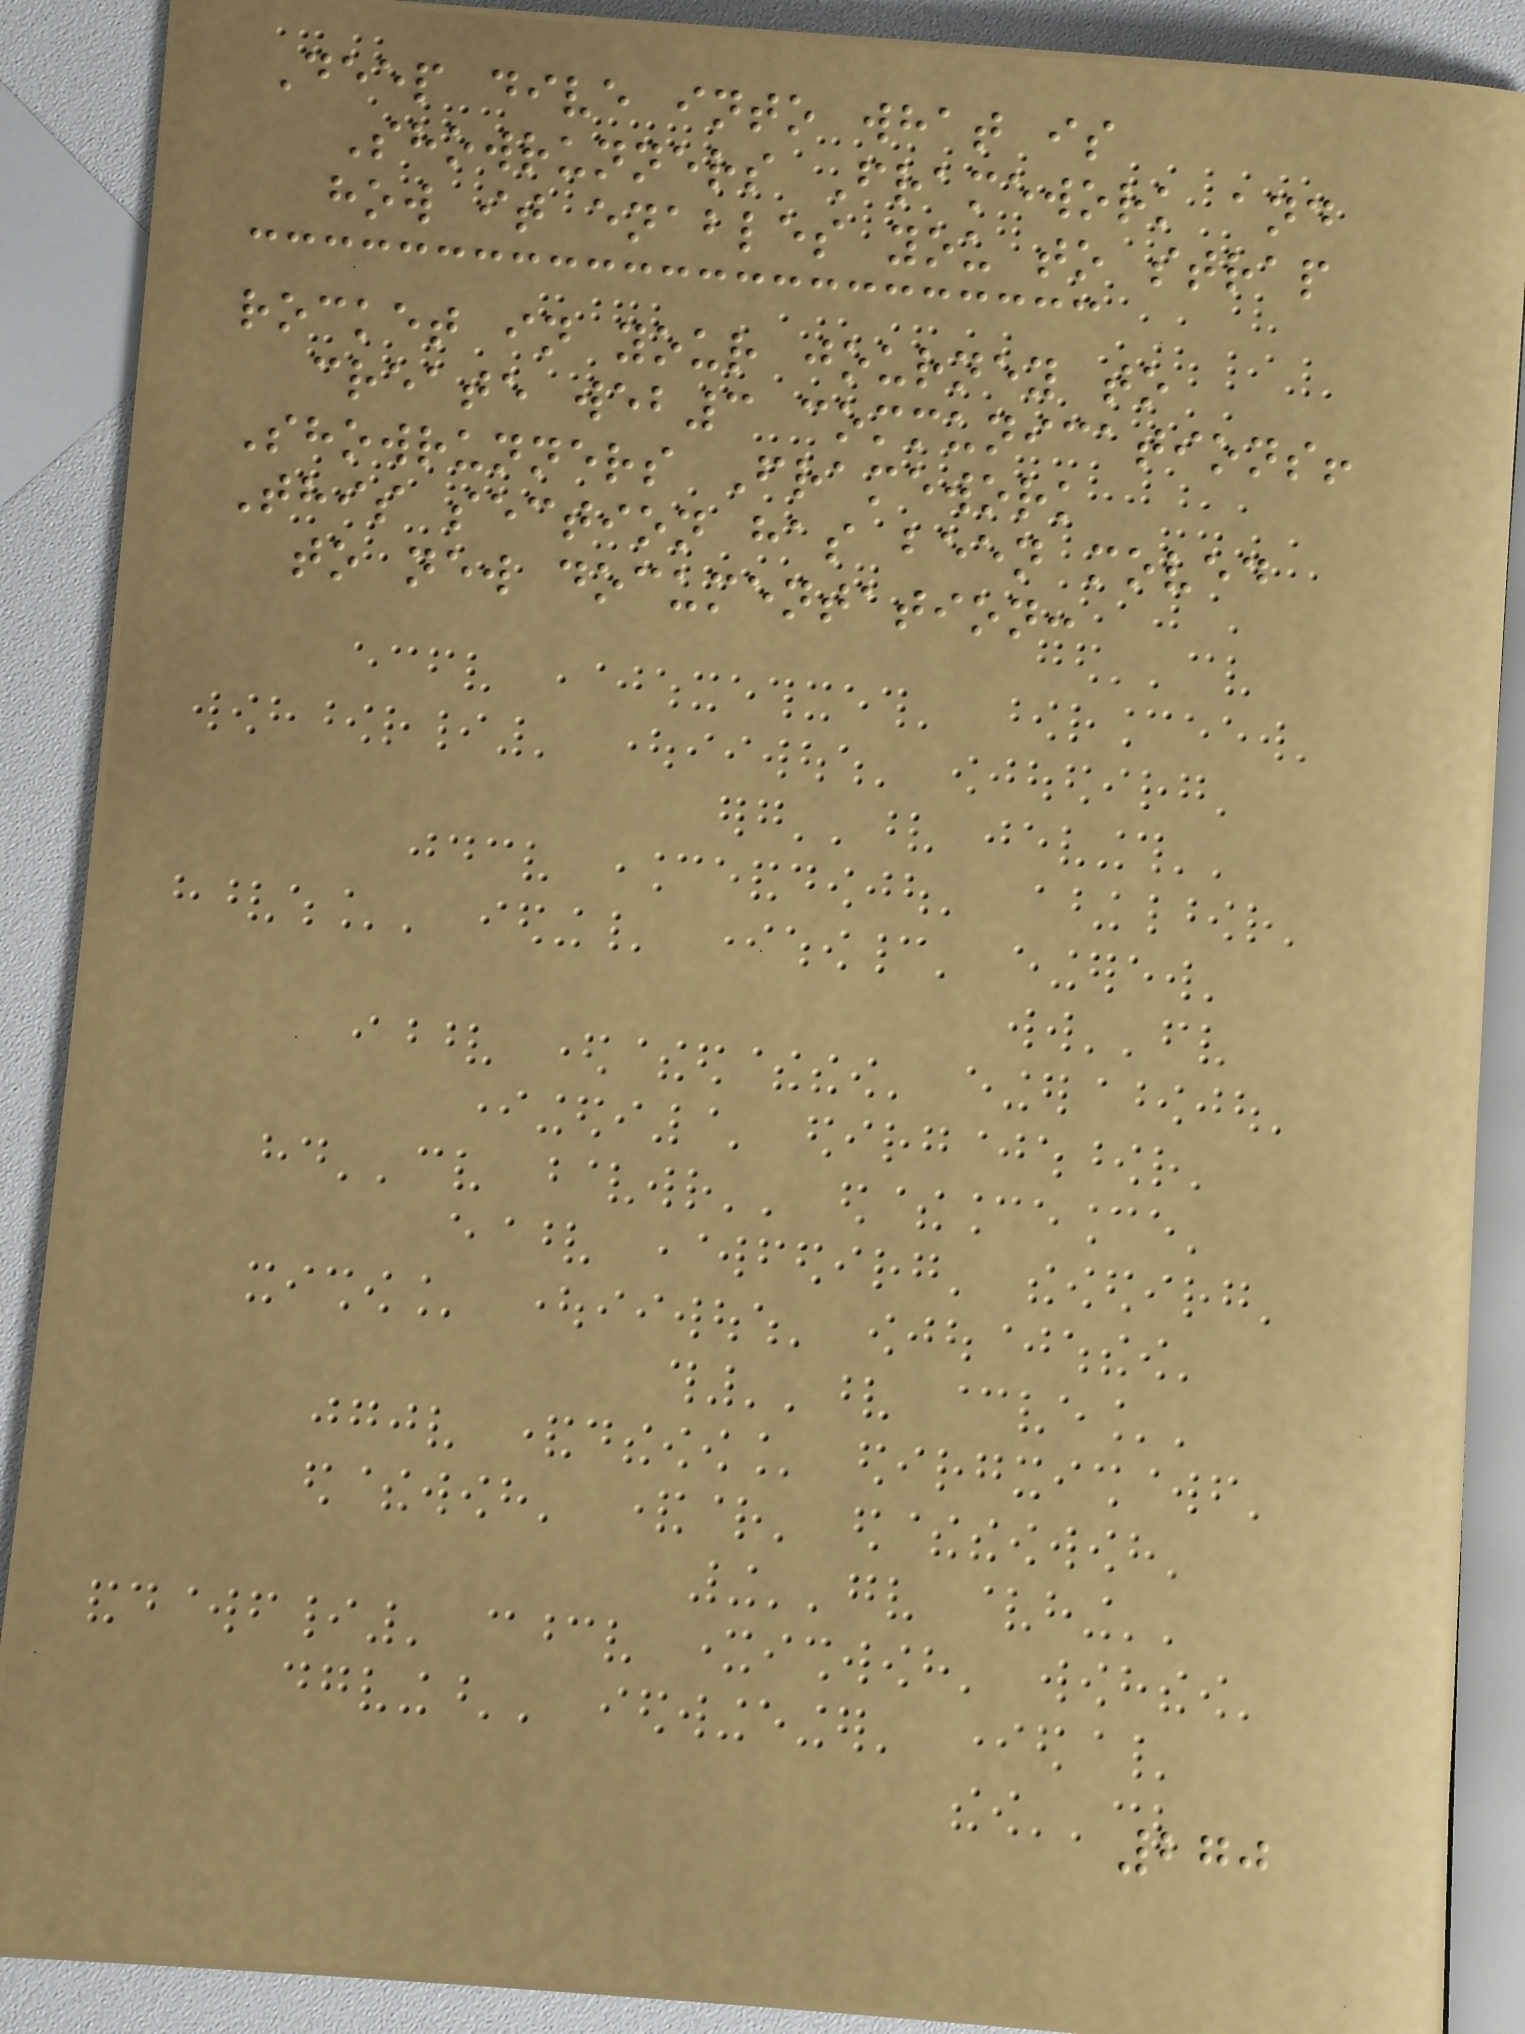Deep dive into what is
Showrunners Framework and
how it enables you to strap
rocket in your journey to
create web3 communications!
Showrunners Framework
This section has been moved
to new documentation:
270
